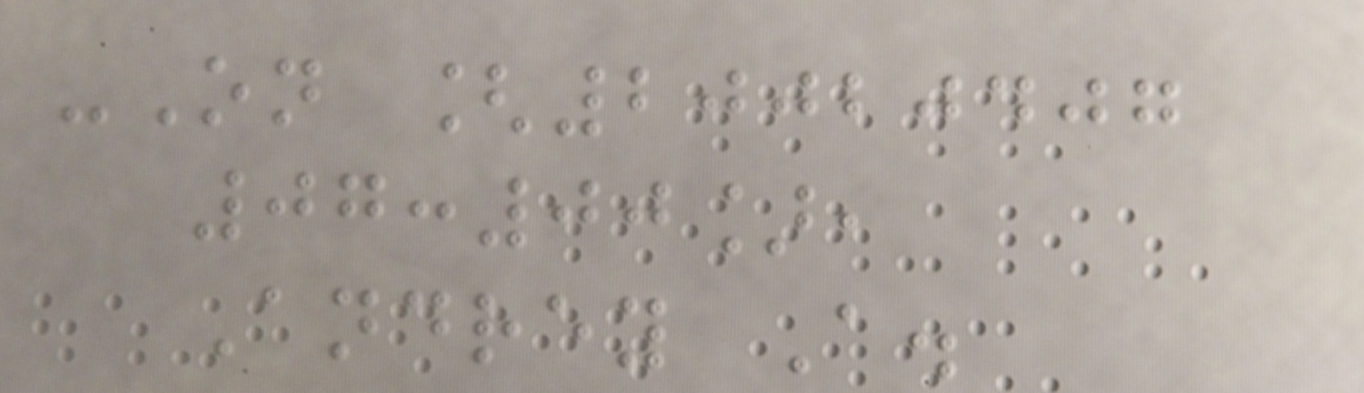-On [20020407
07:00],
Andrey A.
